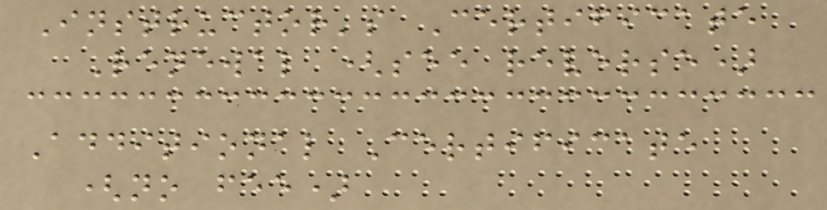Instructor's Certificate
Renewal (see reverse)
Additional Certificate
(no fee)
